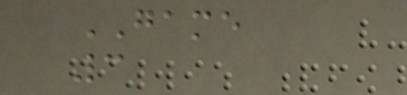GAME
3
